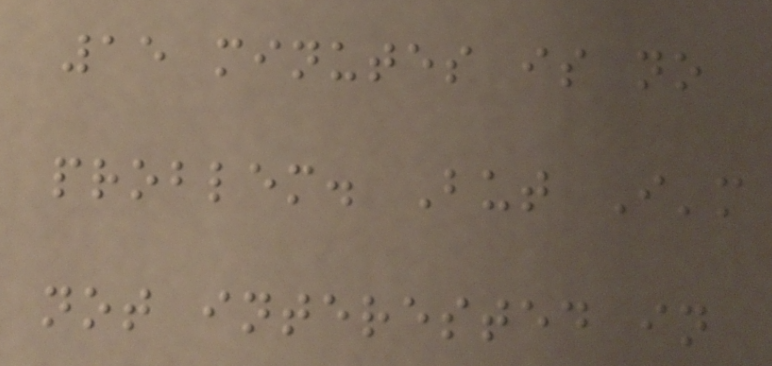15 minutes is no
problem. But I'm
not interested in
